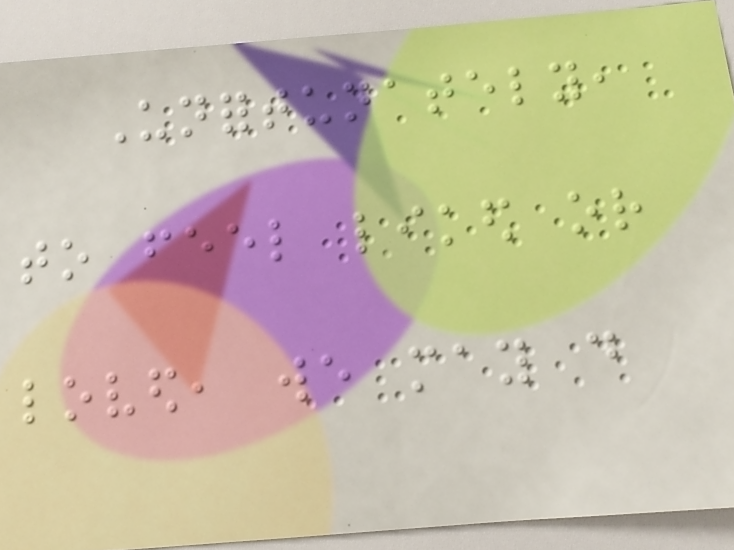Unfortunately,
to feel liked or
loved, we may do
